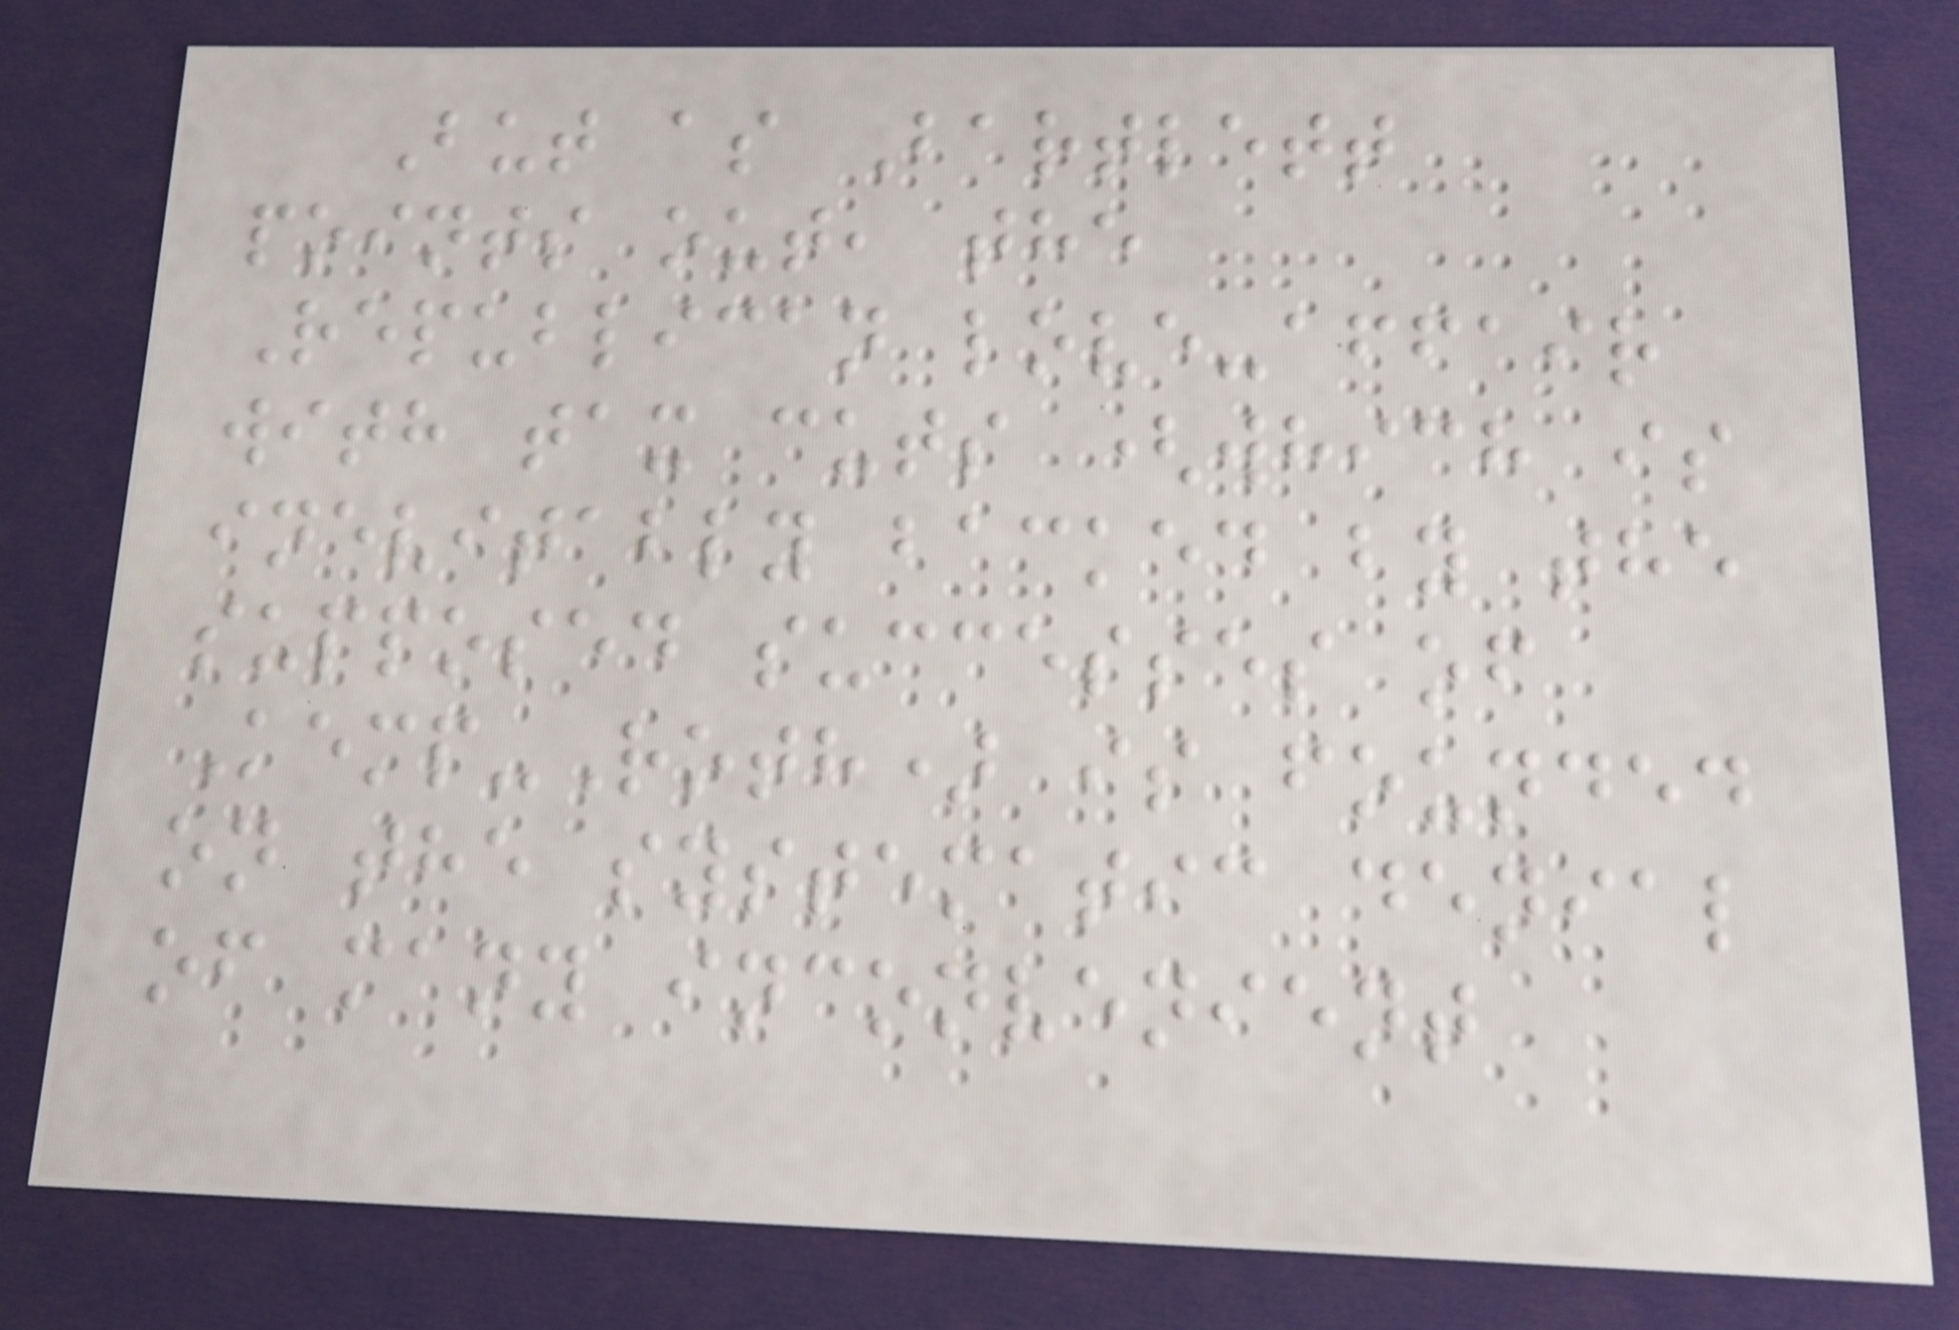But as Bartlett
points out, the
Republican love-affair
with tax cuts (which is
inevitably backed by the
supposed successes of
Kemp-Roth) is founded
on the systematic denial
of many inconvenient
